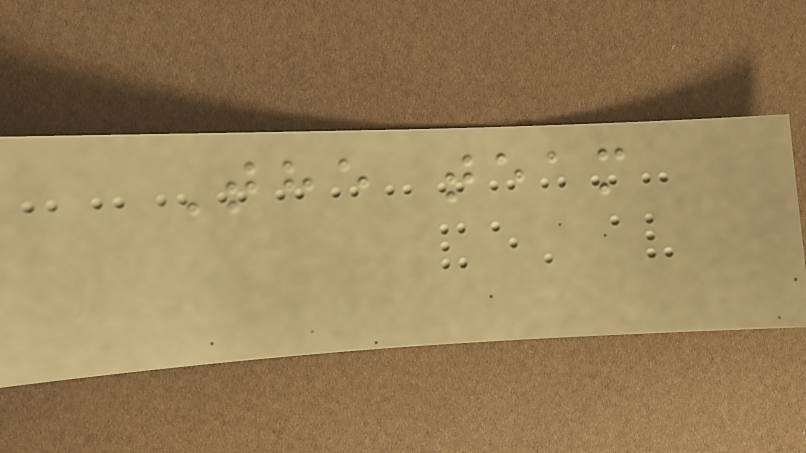The team
